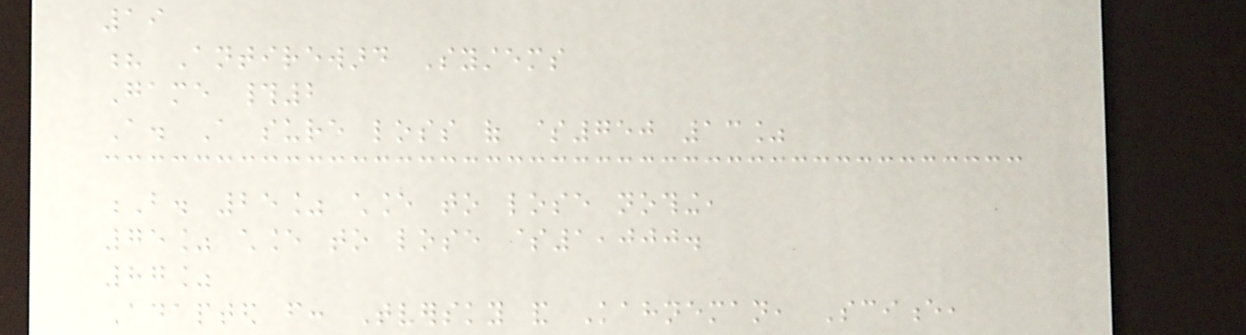19
? Antireward Systems
Game #2
A. A sure loss of $750 13%
B. 25% chance to lose nothing,
75% chance to lose $1,000.
87%
Adapted from: Tversky and Kahneman, Science,
